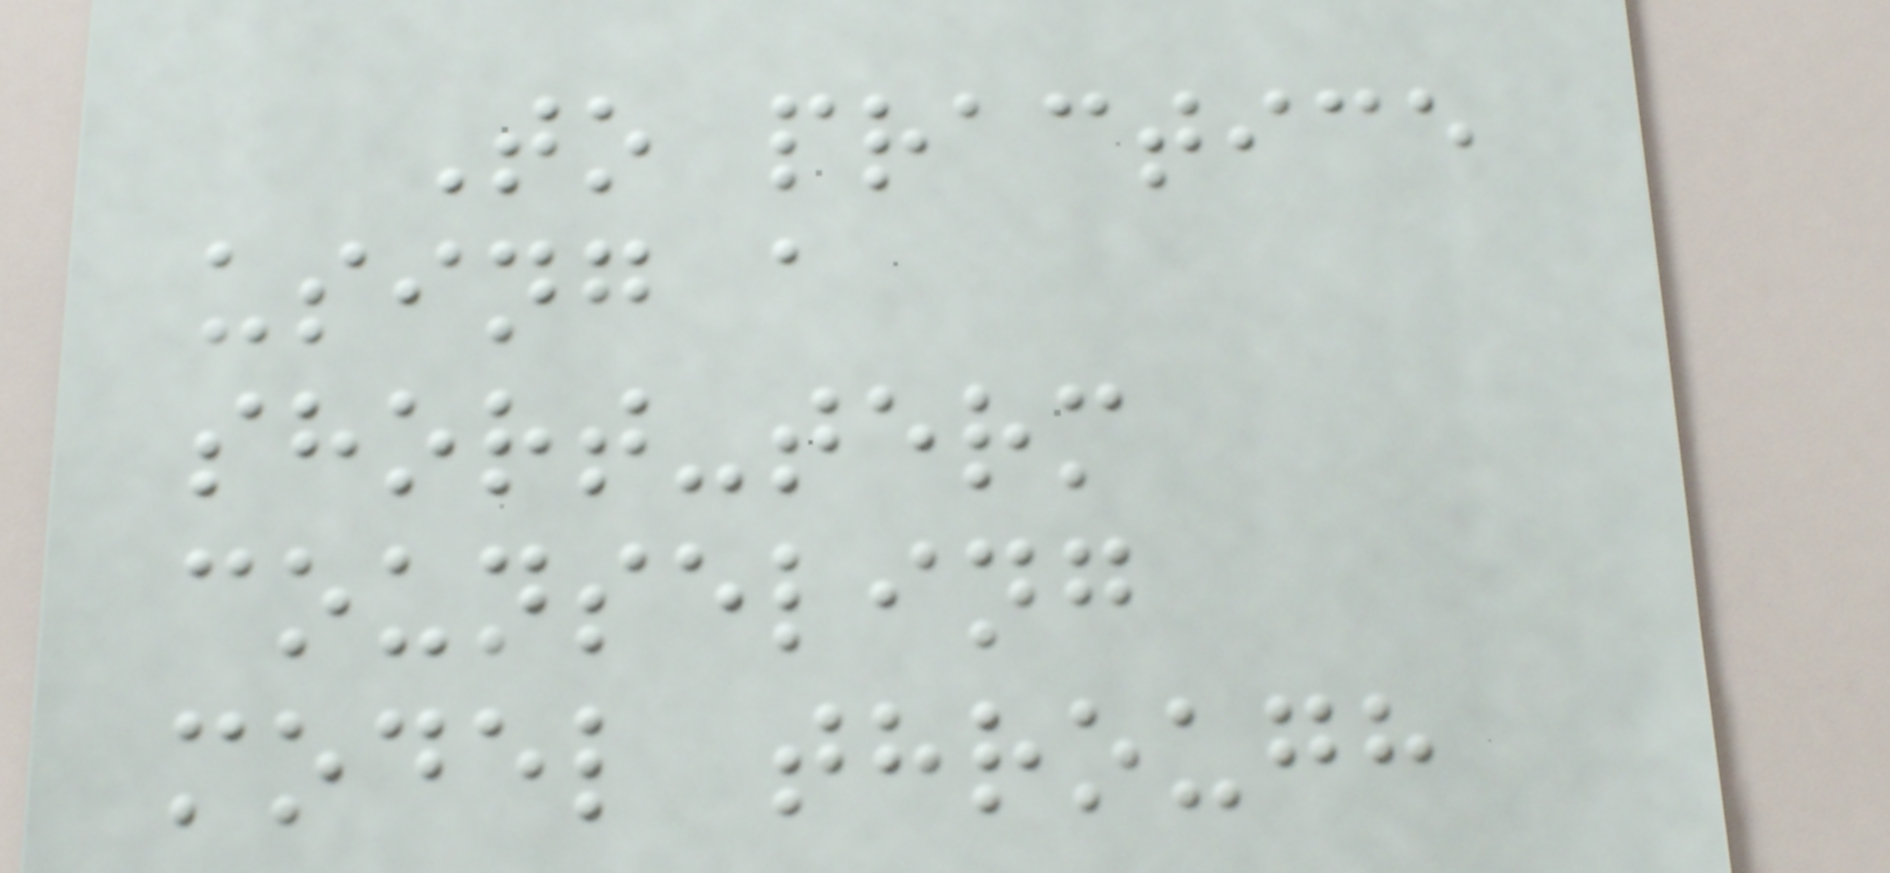To practice
using a
short-term
counseling
model through
